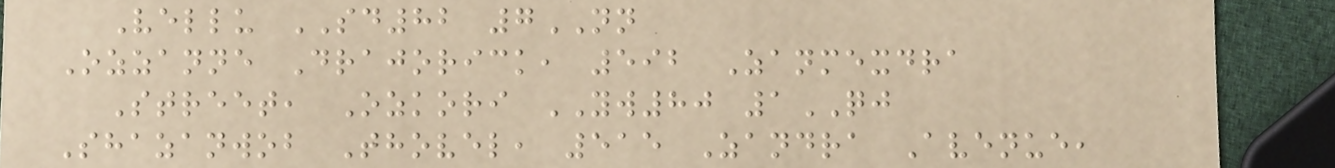Vellu SD82 7NN
Ozzanne Drajorick, 592 Zanmexdra
Street, Ozkori YW80 1QJ
Shazanwob Thovel, 515 Zandra Avenue,
